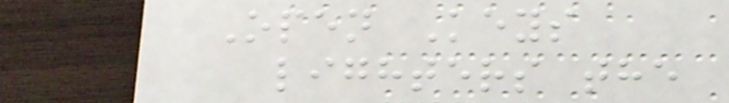Open Keys
lighters the
